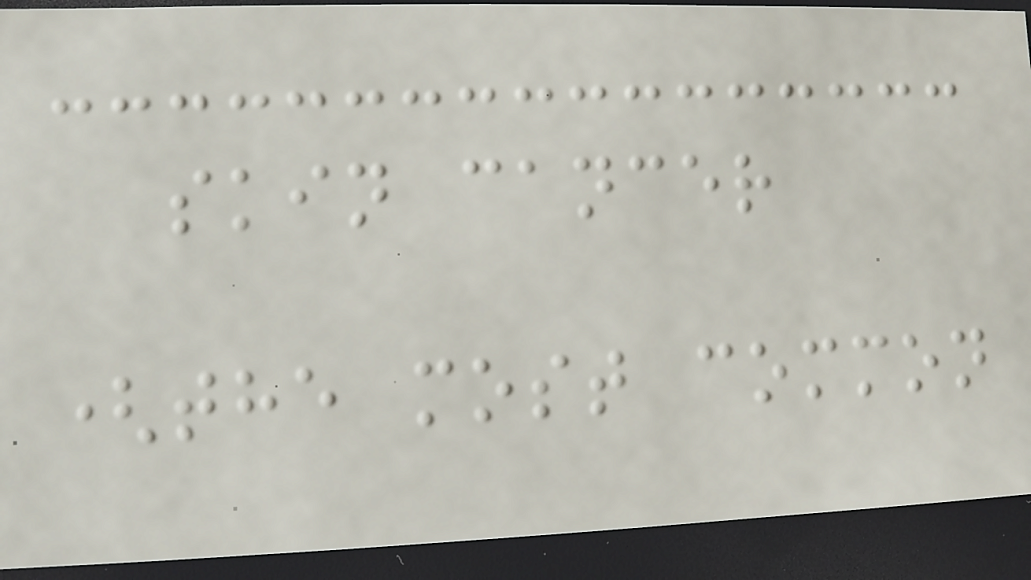skin cancer
(the most common
